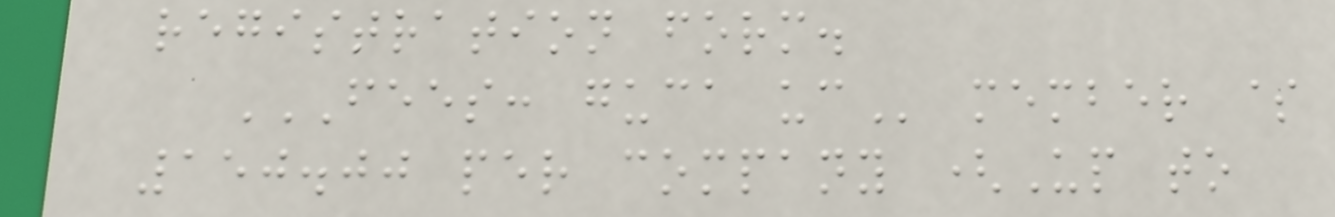registration form.
FEES: GUCA UC member $
150.00 per company (Up to
